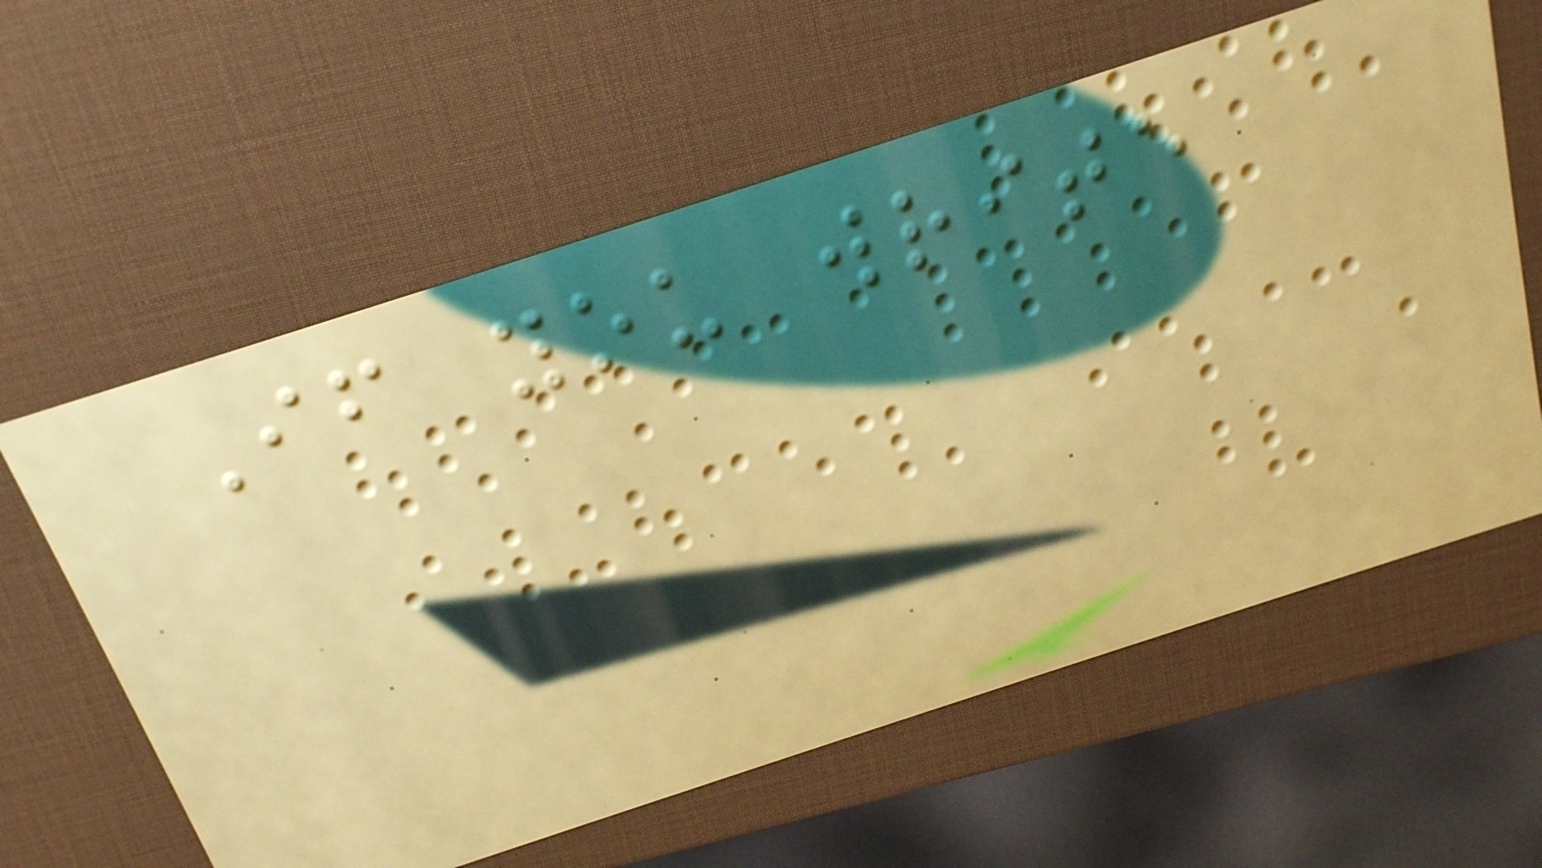If you write
